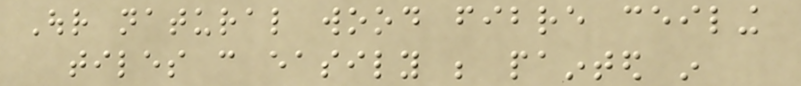Our natural wood fibre ceiling
tiles can easily be painted in
